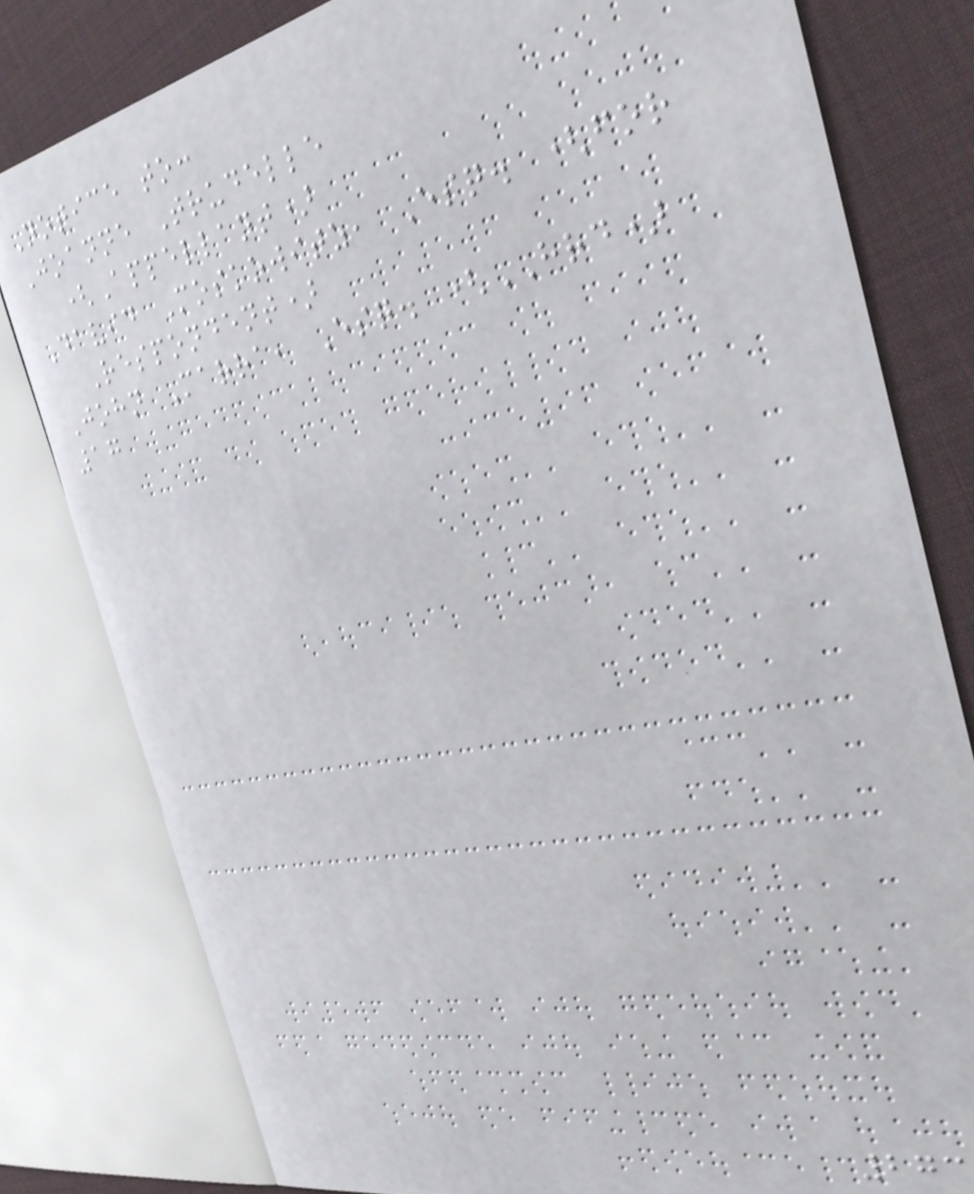Notice to:
Joanne Trudelle
(Appellant)
David Moskowitz, Esq. (for
Respondent)
John Marra, Esq. (HRD)
17
273
